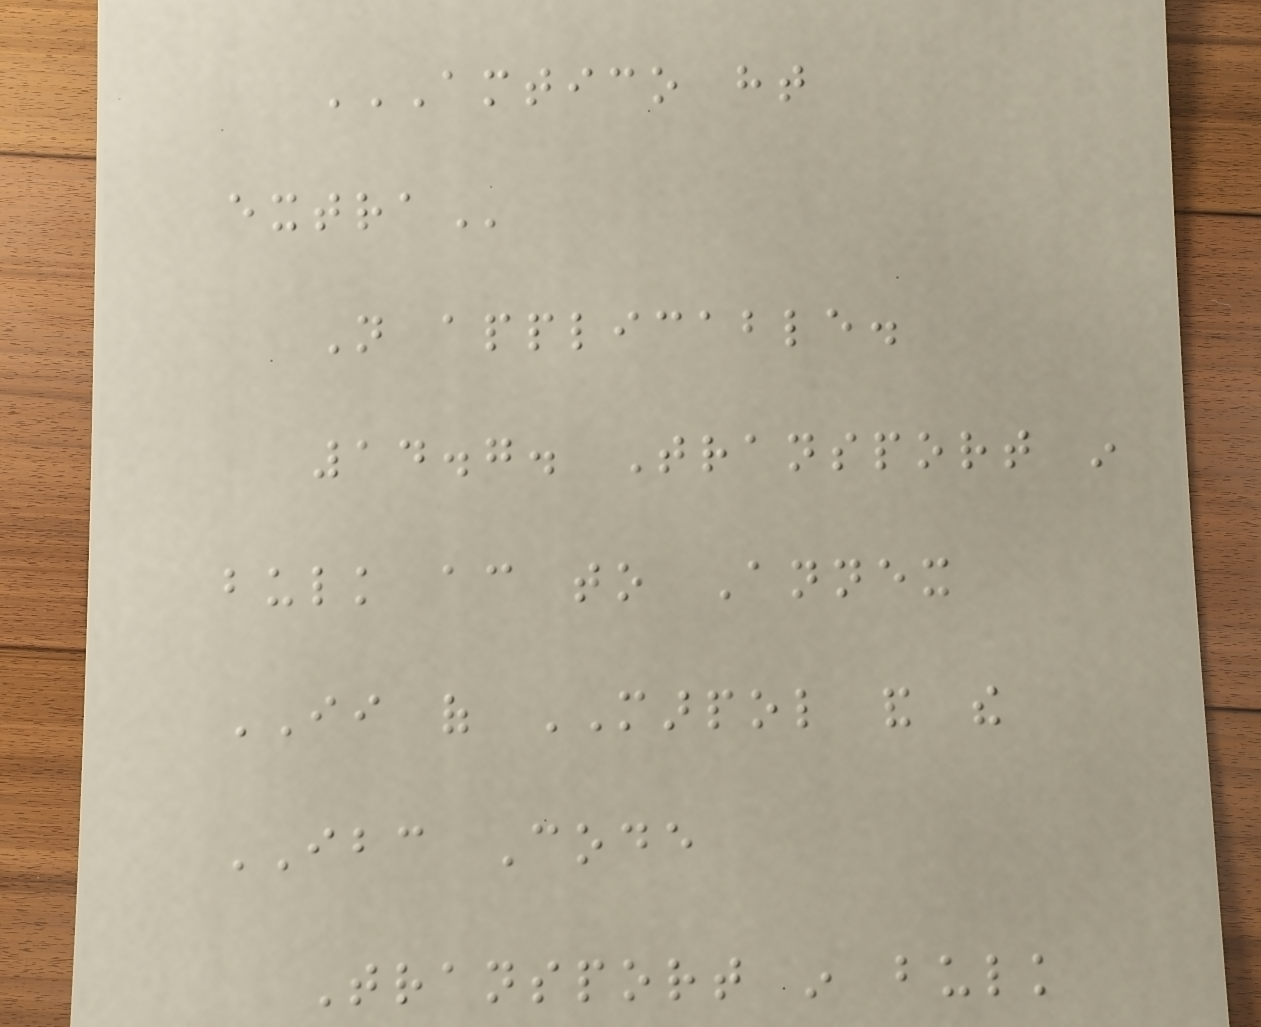AMTICO HT
EXTRA
Not applicable.
14.7. Transport in
bulk according to Annex
II of MARPOL and the
IBC Code
Transport in bulk
